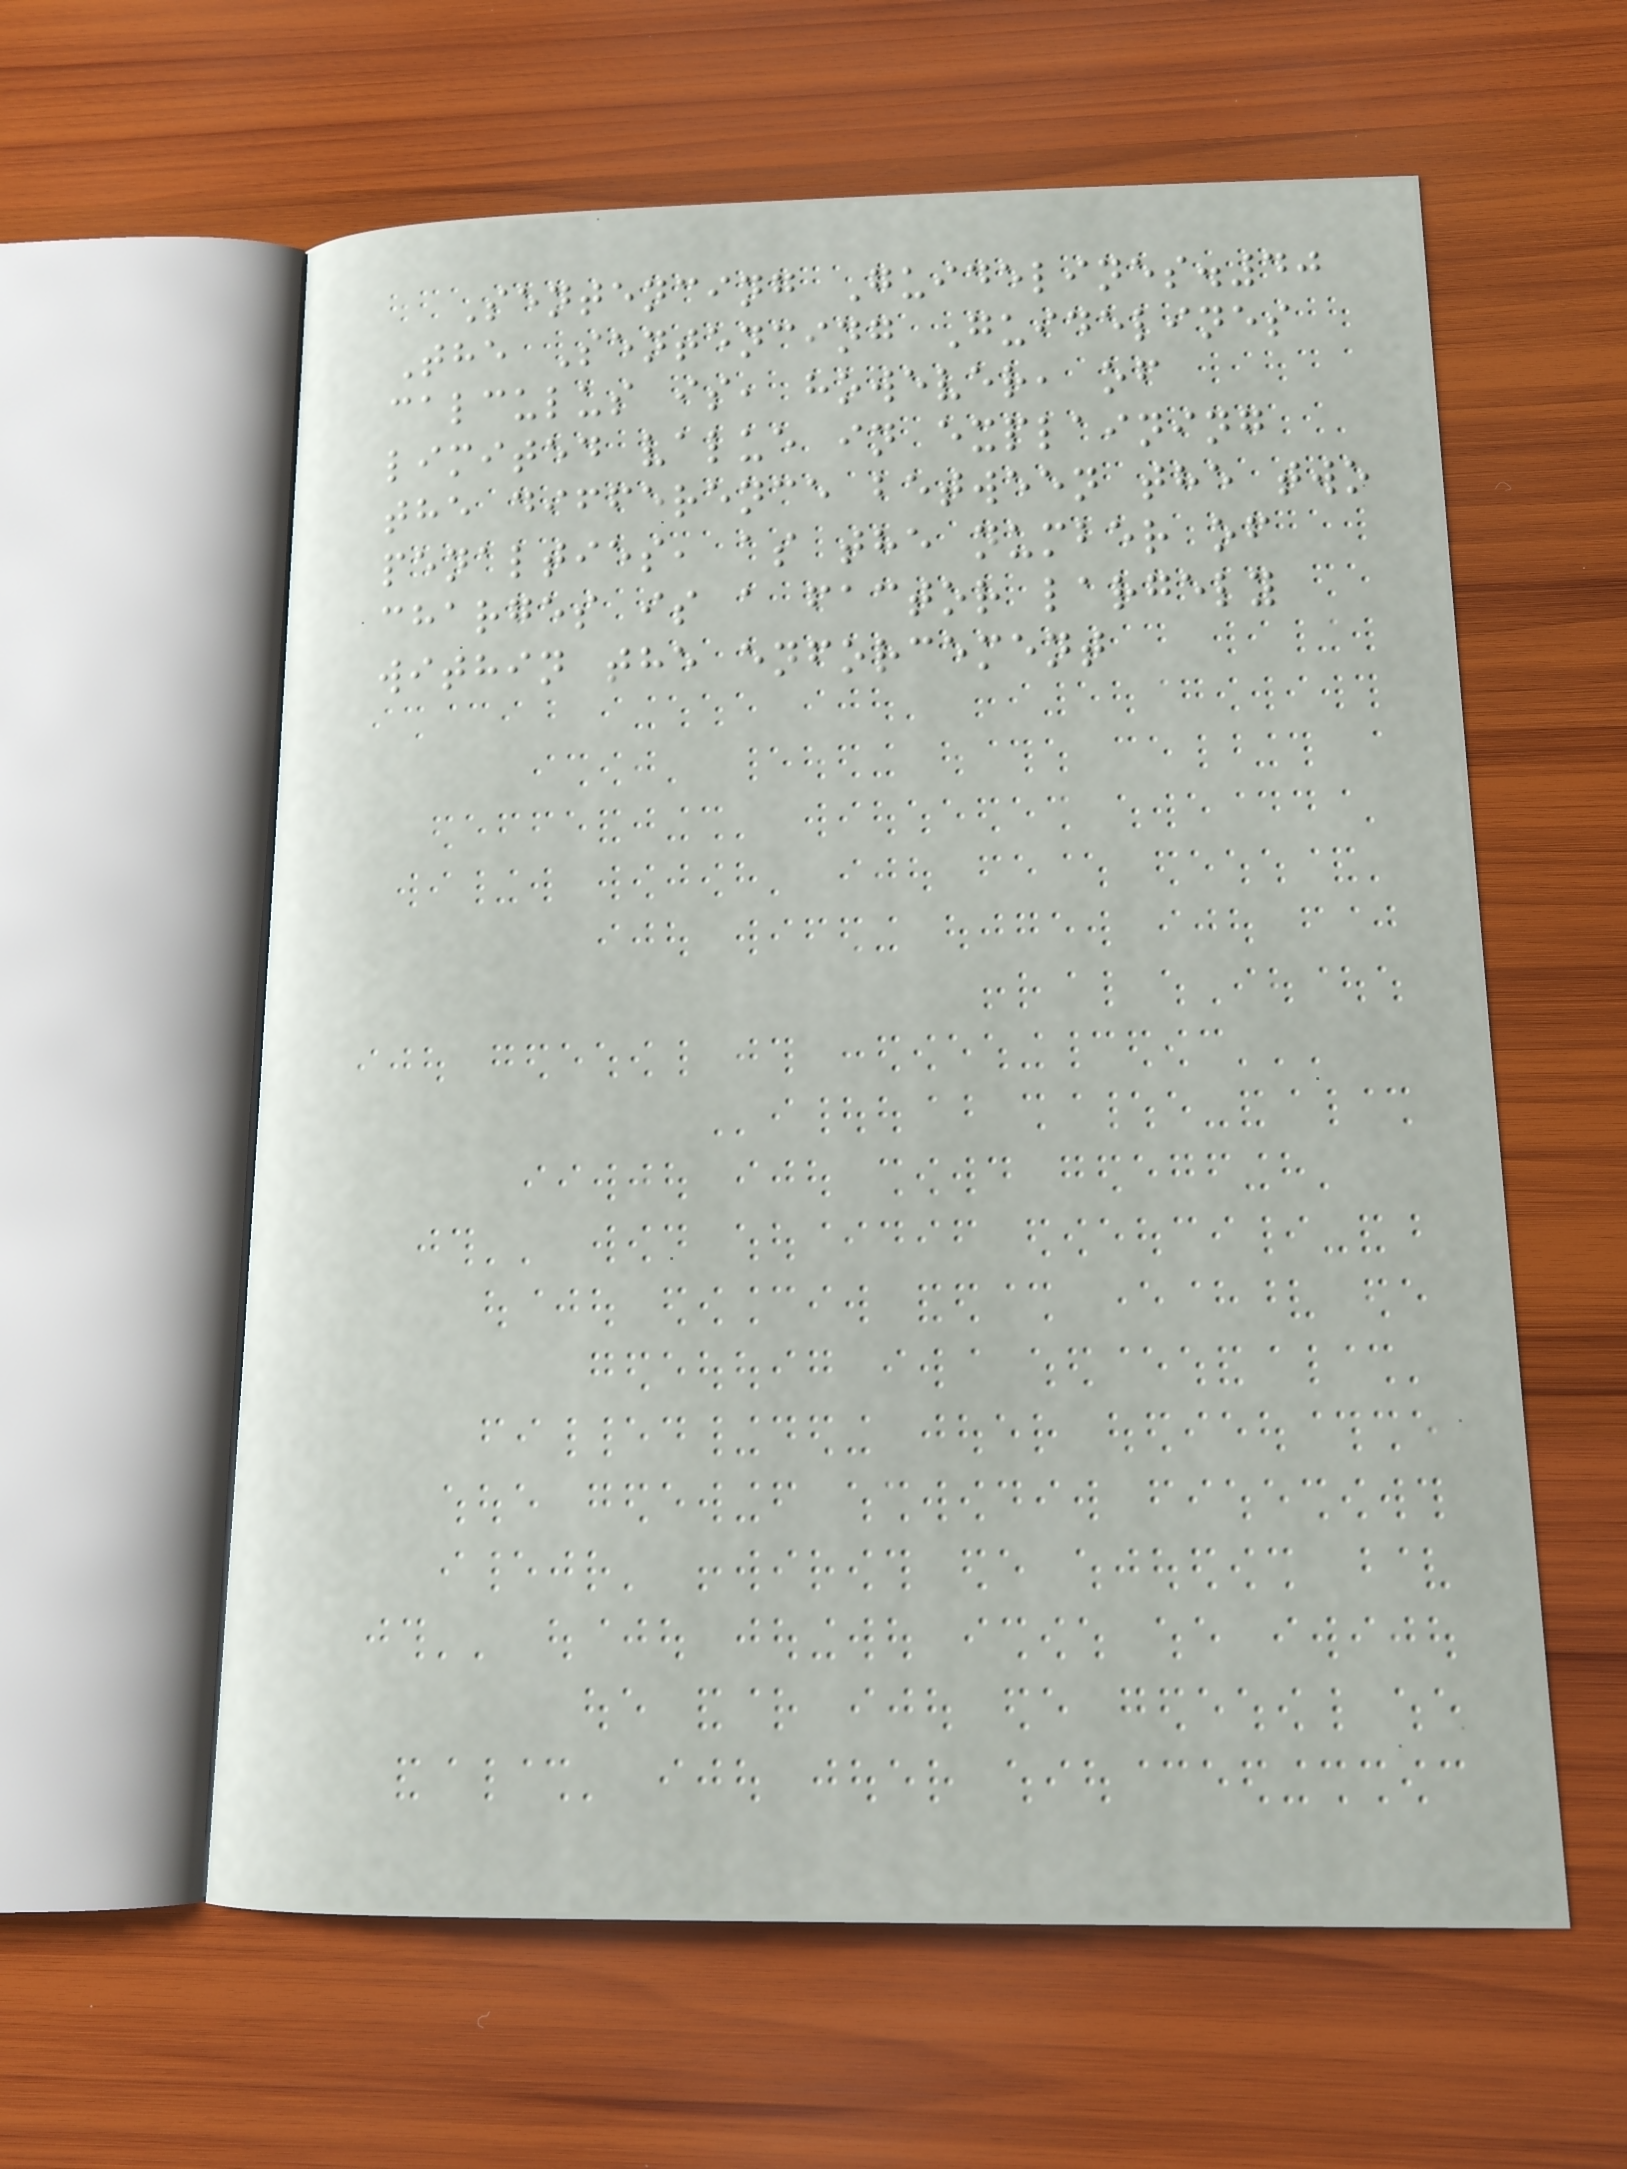Sentencing Guidelines.40
The Sentencing Guidelines
calculus is, however, of
limited value in explaining
the difference between the two
penalties, as the number of
charges is a factor largely
within the enforcement
